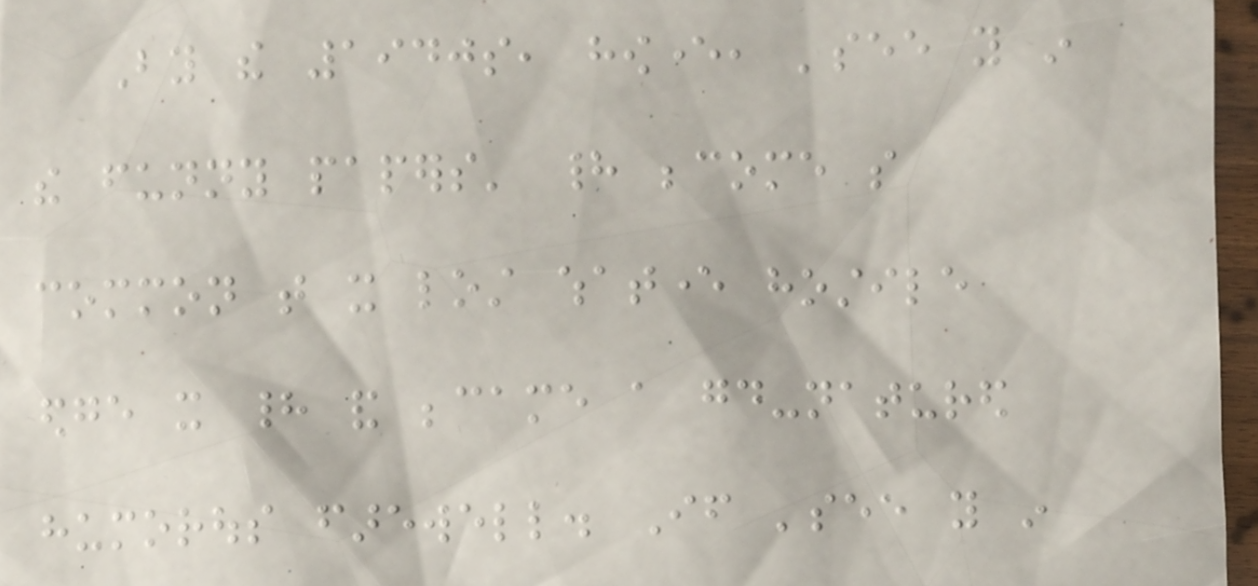By the 1940s, however, 'see you in
the funny papers' had become so
common that it lost whatever hostile
edge it had and became a good-natured
humorous farewell. If 'see you in
